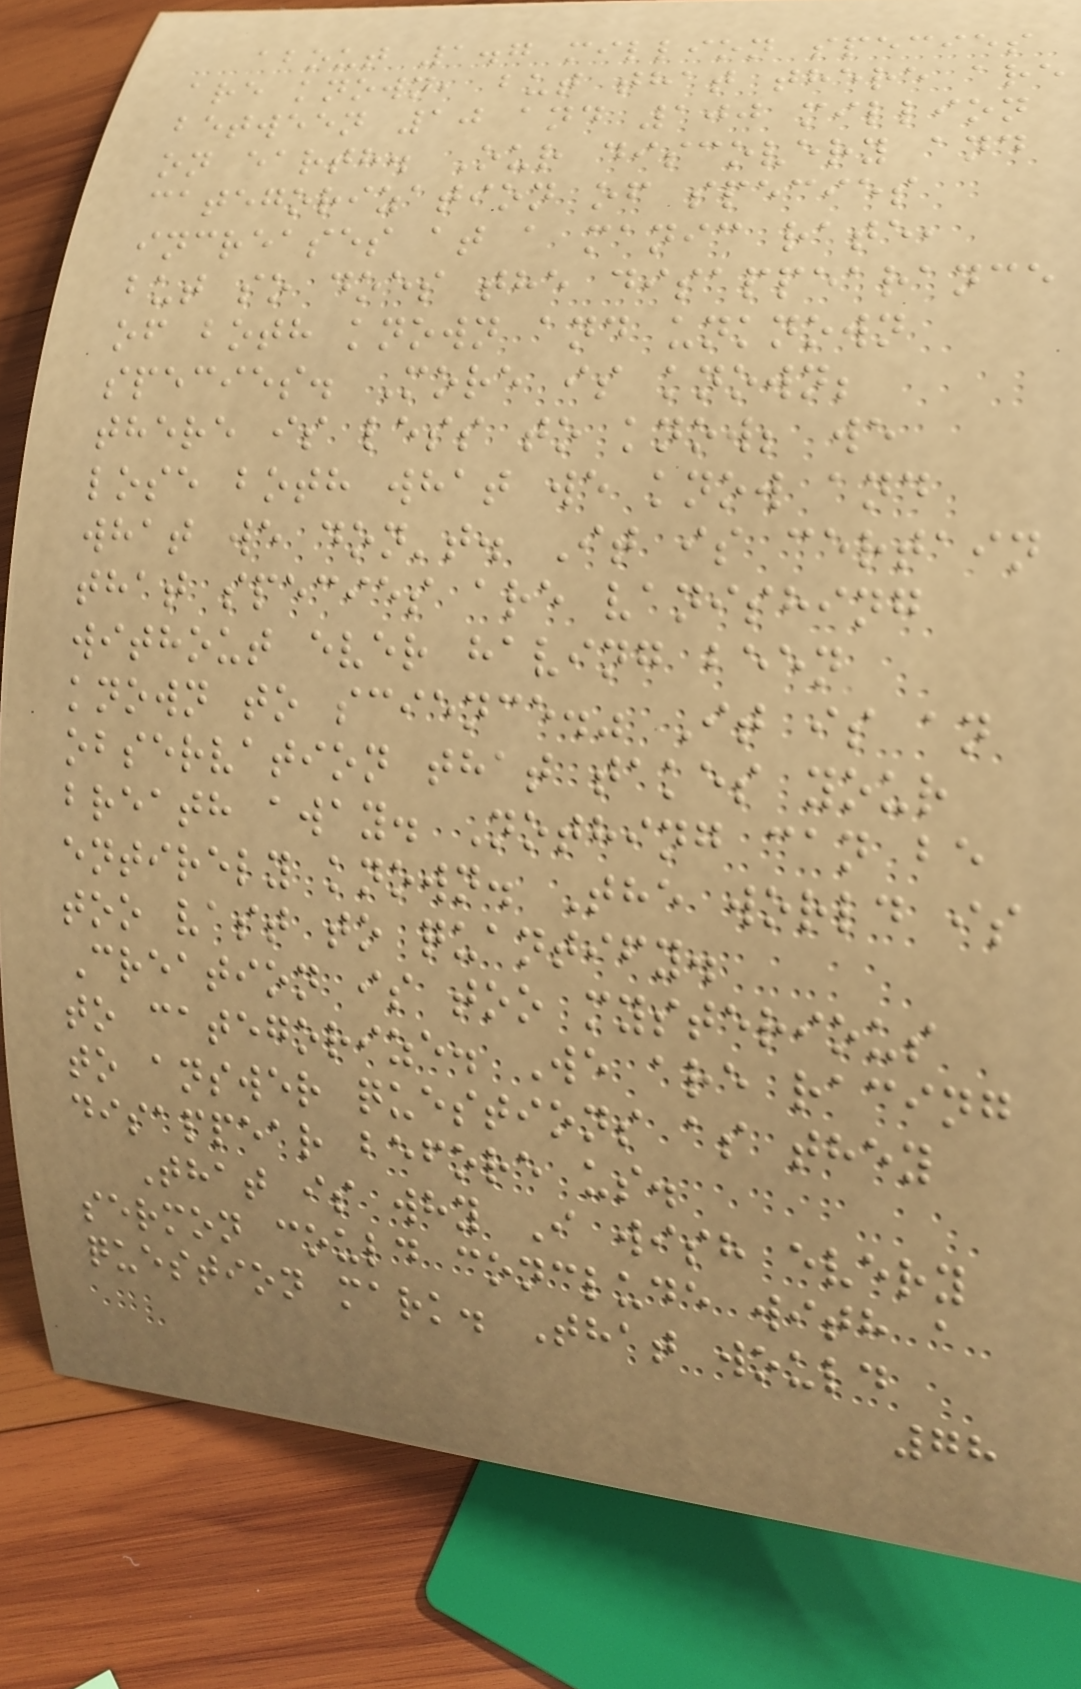about 1.7 million species
are known, but that there are
between 10 and 100 million
on earth. Our discovery and
categorization of species
increases at a manic rate,
but so does the disappearance
of both known and unknown
species. More is known;
there is less to know; we
lose both what we know and
what we don't. It is certain
that species are vanishing
without ever having been
known to science." It is an
observation that takes your
breath away. Nothing can be
entirely known. The world is
too vast to quantify.
Creation is too mysterious
to categorize. We are racing
to answer questions as they
disappear before us.
That is why I wish every
sermon could conclude with a
question mark. That would
78
